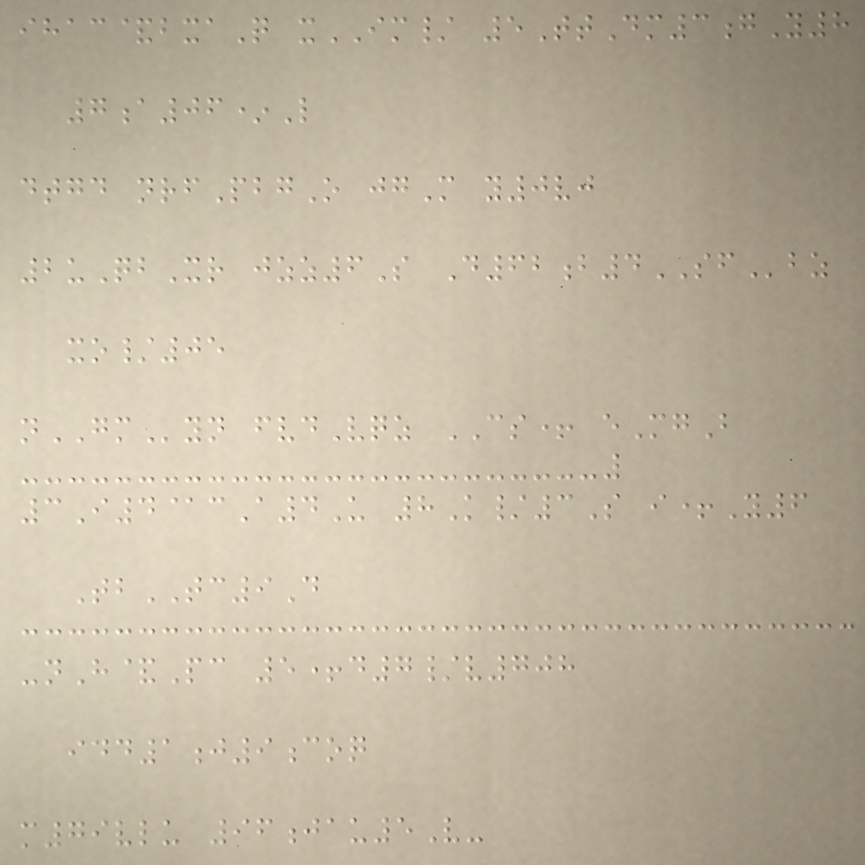ihac&bxaQ xIM/ 5TtDm3gY8
7a06*L
dtgd nrfPbgO jgM y0vj
2uQbXr jzz6S D62b4SFbz
xo/05
nGMyn fvdVqz CS+ eMgB
3I4@cA4U 8K/3S i+Y6
TbTC9D
-nH&Pc 5+d7/v708
idd1j9coq
m79vlu 96jau5V-
